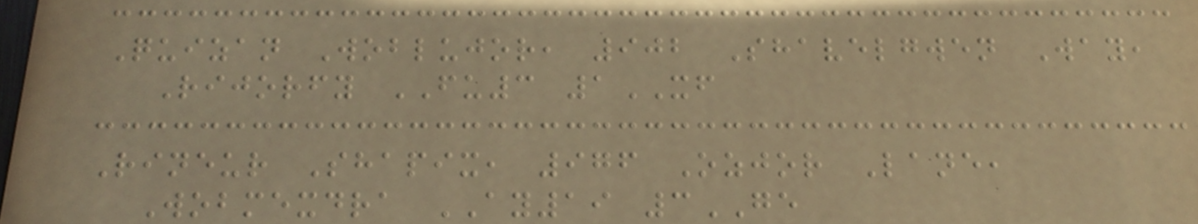Quizan Woblujor, 902 Shavelgwen Way,
Rijorfy FU3 1XF
Rineur Shapix, 976 Ozjor Lane,
Wobmexdra AY19 3GE
